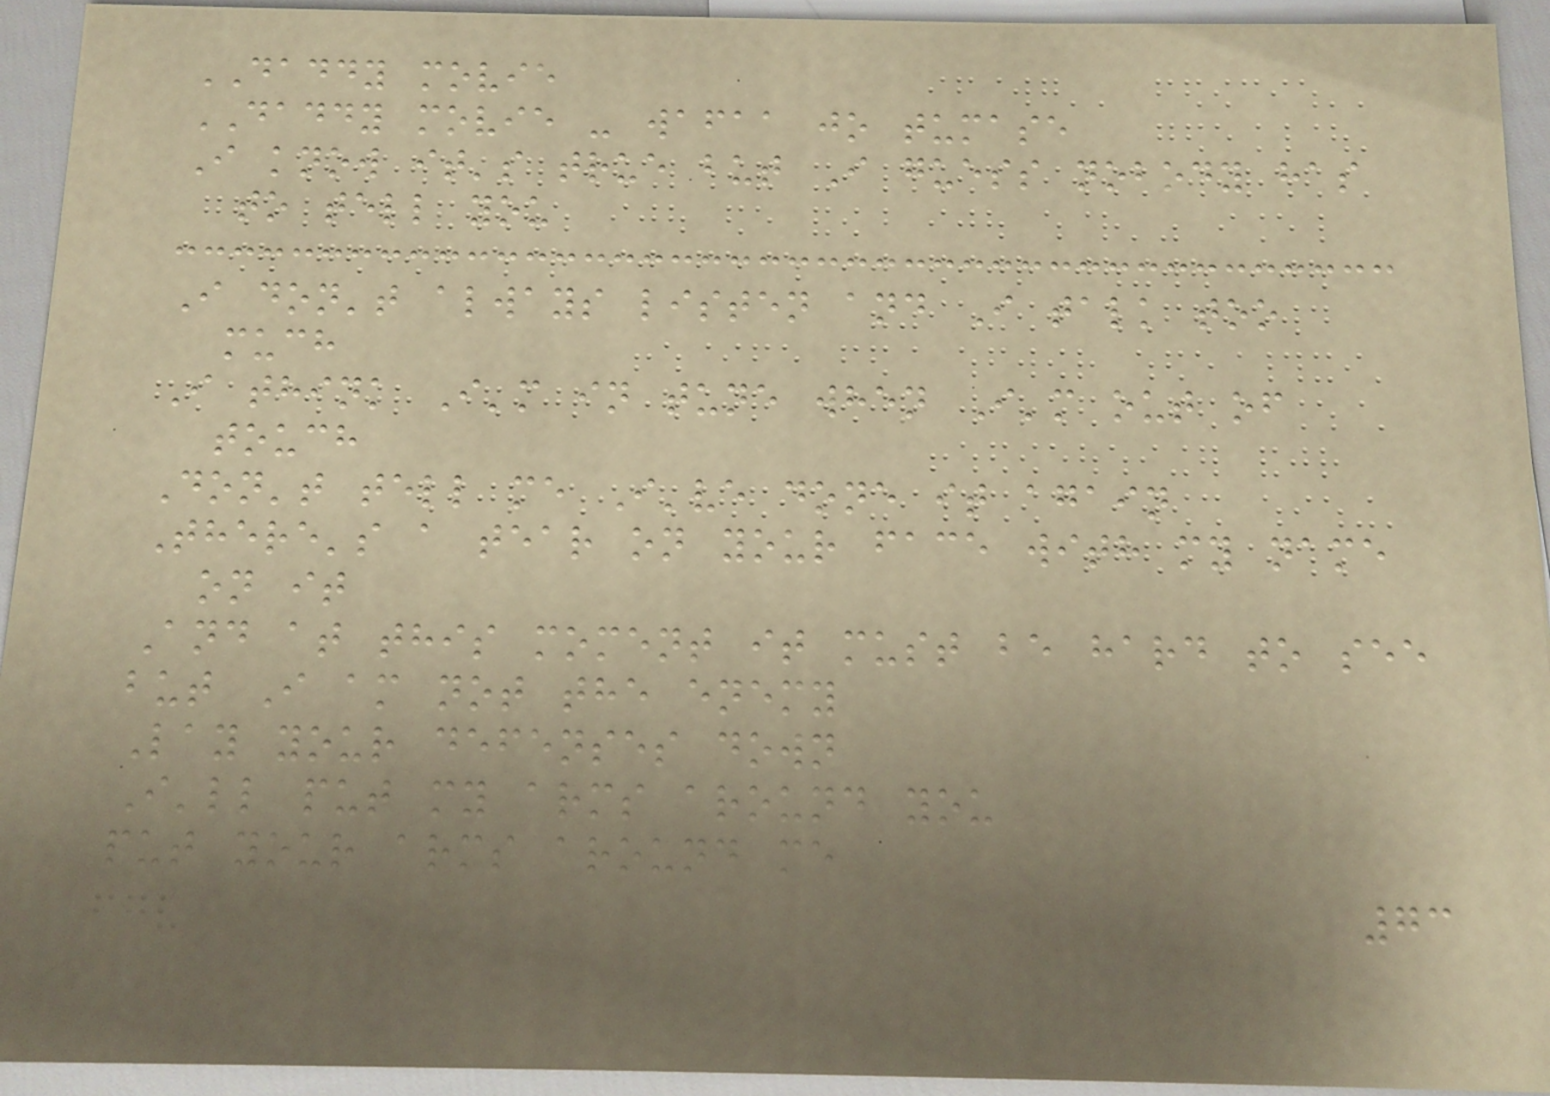DADDY movie
DADDY movie - wafaa jo tumase
I know it's true but I guess nobody has
to tell you
I don't always listen and I talk too
much
I think I'm in tune when I'm out of
touch
Don't tell me I've done it again
There's a tear on your face with my name
on it
And at this moment it must be hard to see
but I am not the enemy
Lay your defenses down
I'll put my arms around you
put your arms around me
73
